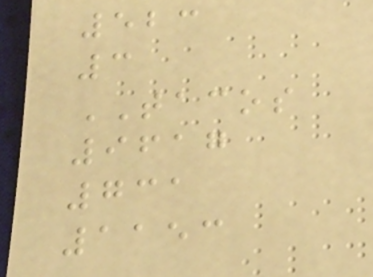523
3
TACOS
9617
731
1153
